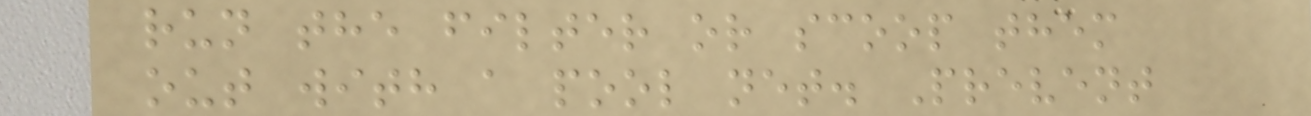run the filter or scoop them
out with a pool net. Prevent
